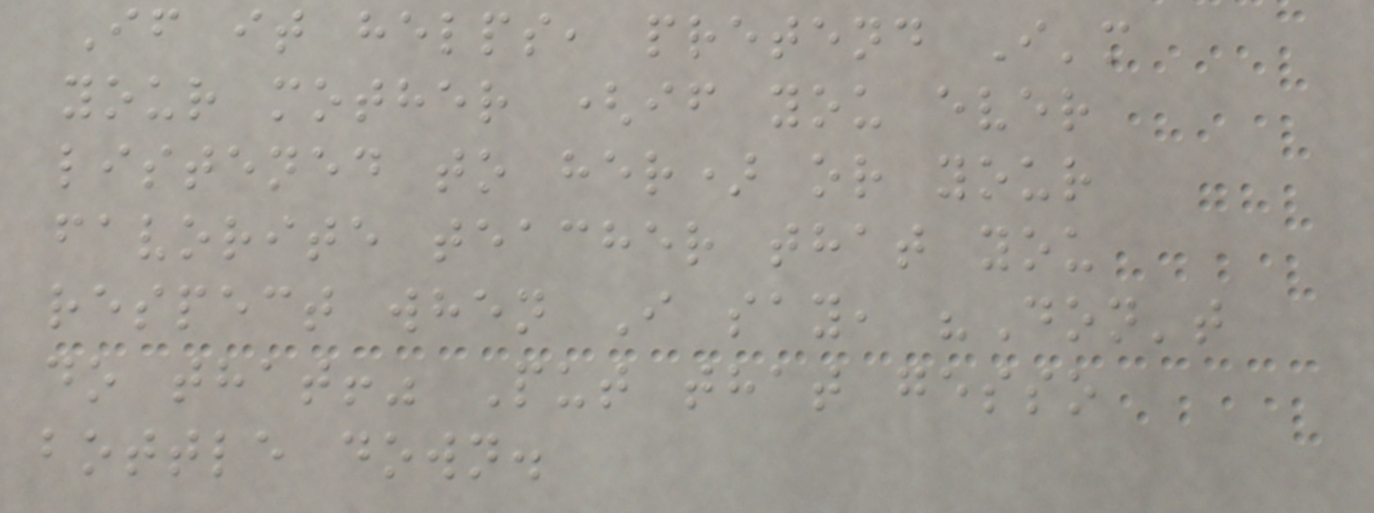If it helps, pretend I'm
your mother (if you ever
listened to her) or your
favorite teacher that you
respect when I say, "Don't
do that!" Put that gesso
bottle down.
